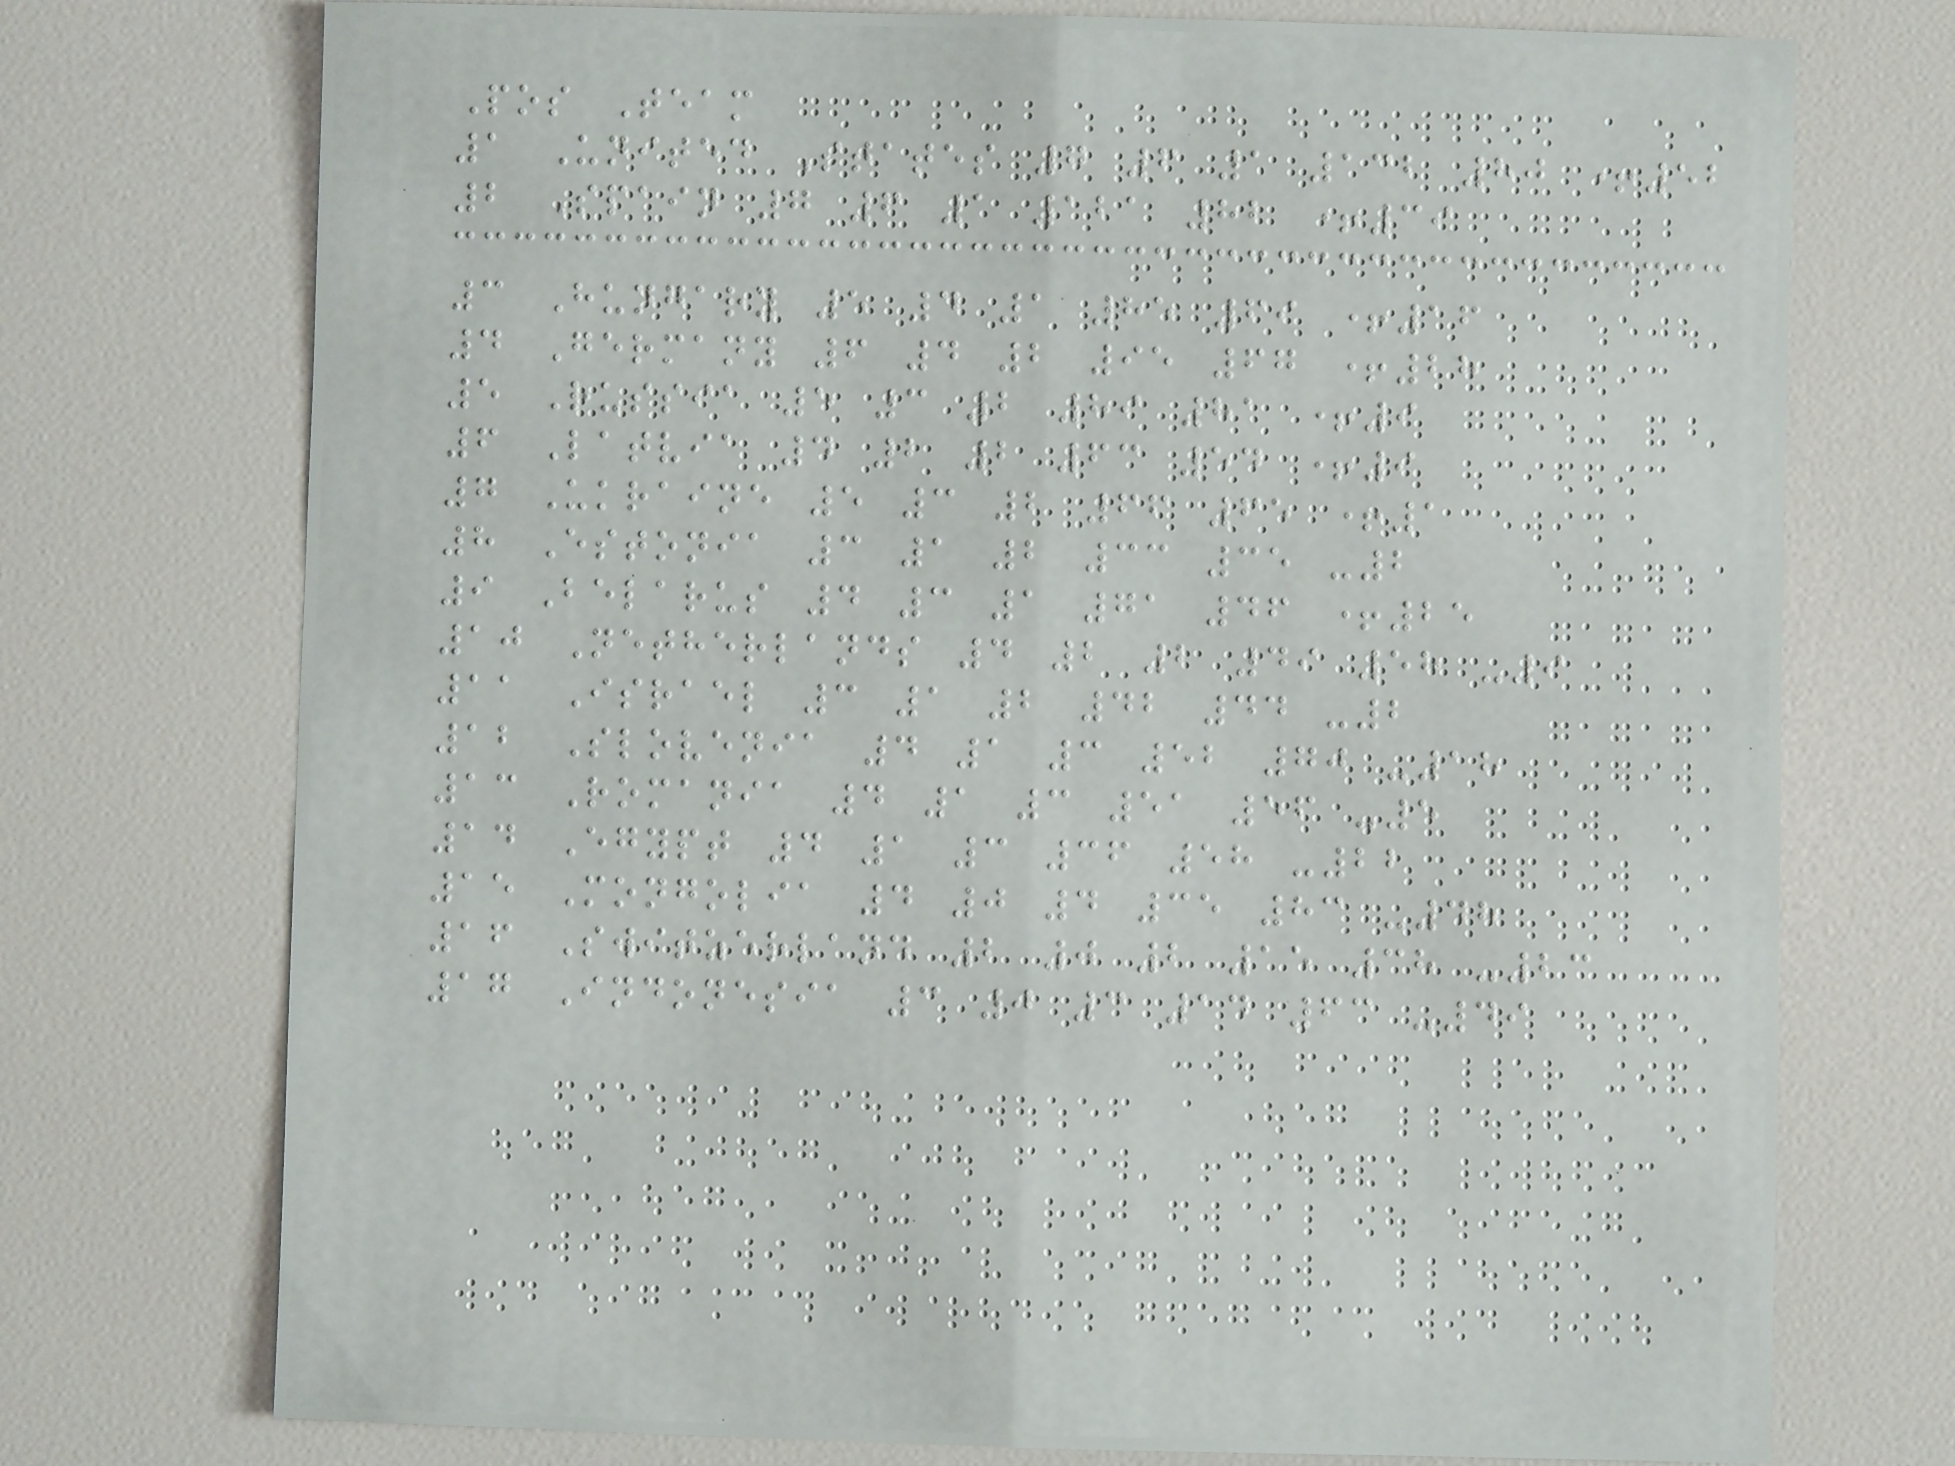Pos Team
1 United States 7 6 1 132 80 +52
2 Spain 7 6 1 121 82 +39
3 Hungary 5 4 1 85 69 +16
4 Germany 6 4 2 95 67 +28
5 Russia 5 3 2 89 81 +9
6 Latvia 4 2 2 63 54 +9
7 Ukraine 5 3 2 66 65 +1
8 Estonia 3 1 2 33 35 -2
9 Belarus 4 3 1 71 46 +25
10 Netherlands 4 2 2 49 58 -9
11 Israel 3 1 2 42 44 -2
12 Slovenia 4 1 3 52 70 -18
13 Romania 4 1 3 51 56 -5
14 Egypt 4 1 3 36 58 -22
15 Mongolia 4 0 4 35 83 -48
16 Switzerland 2 0 2 15 38 -23
17 Indonesia 3 0 3 14 63 -49
